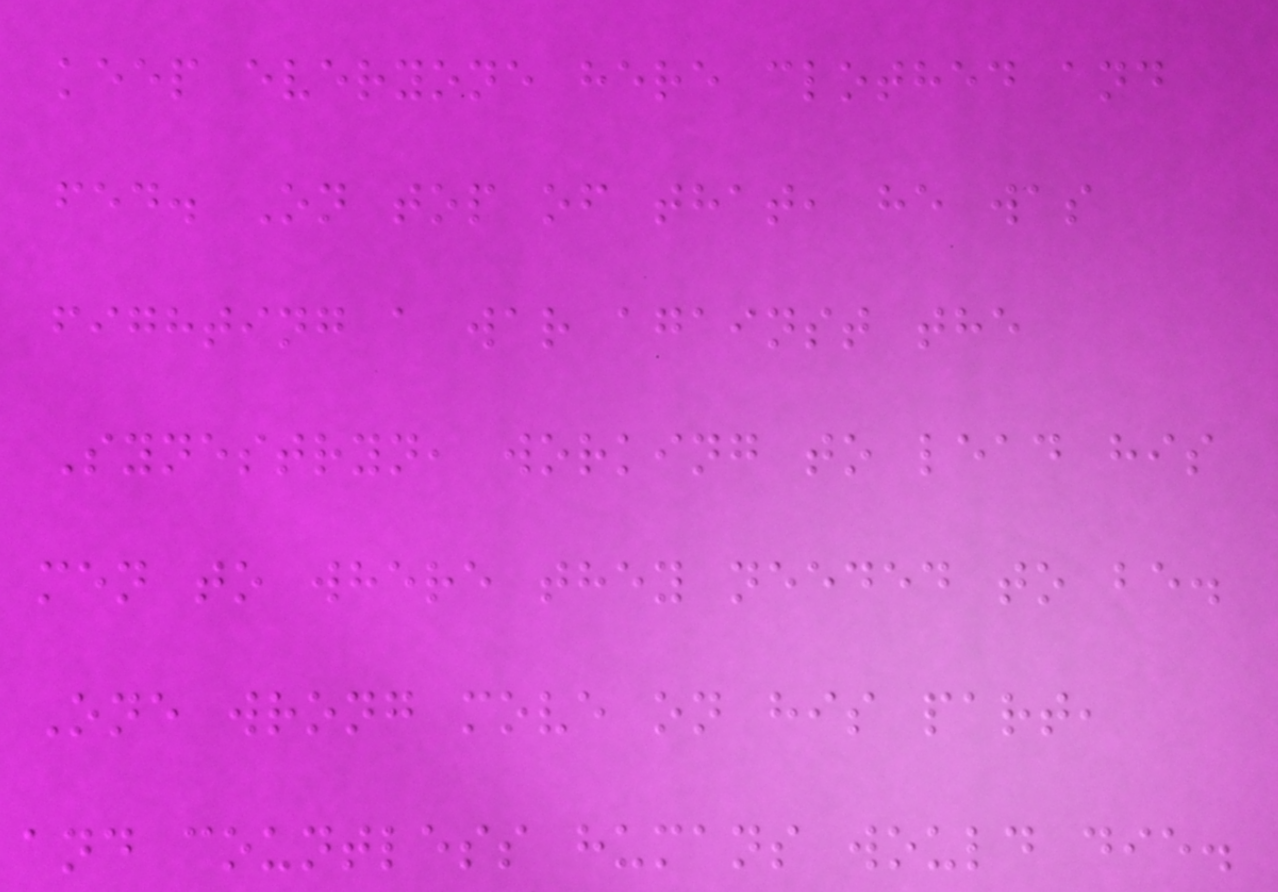keep everyone here clothed and
fed. On top of that, he was
fighting a war against the
Synestryn, working to lead his
men to where they needed to be.
One wrong move on his part,
and countless humans would die.
